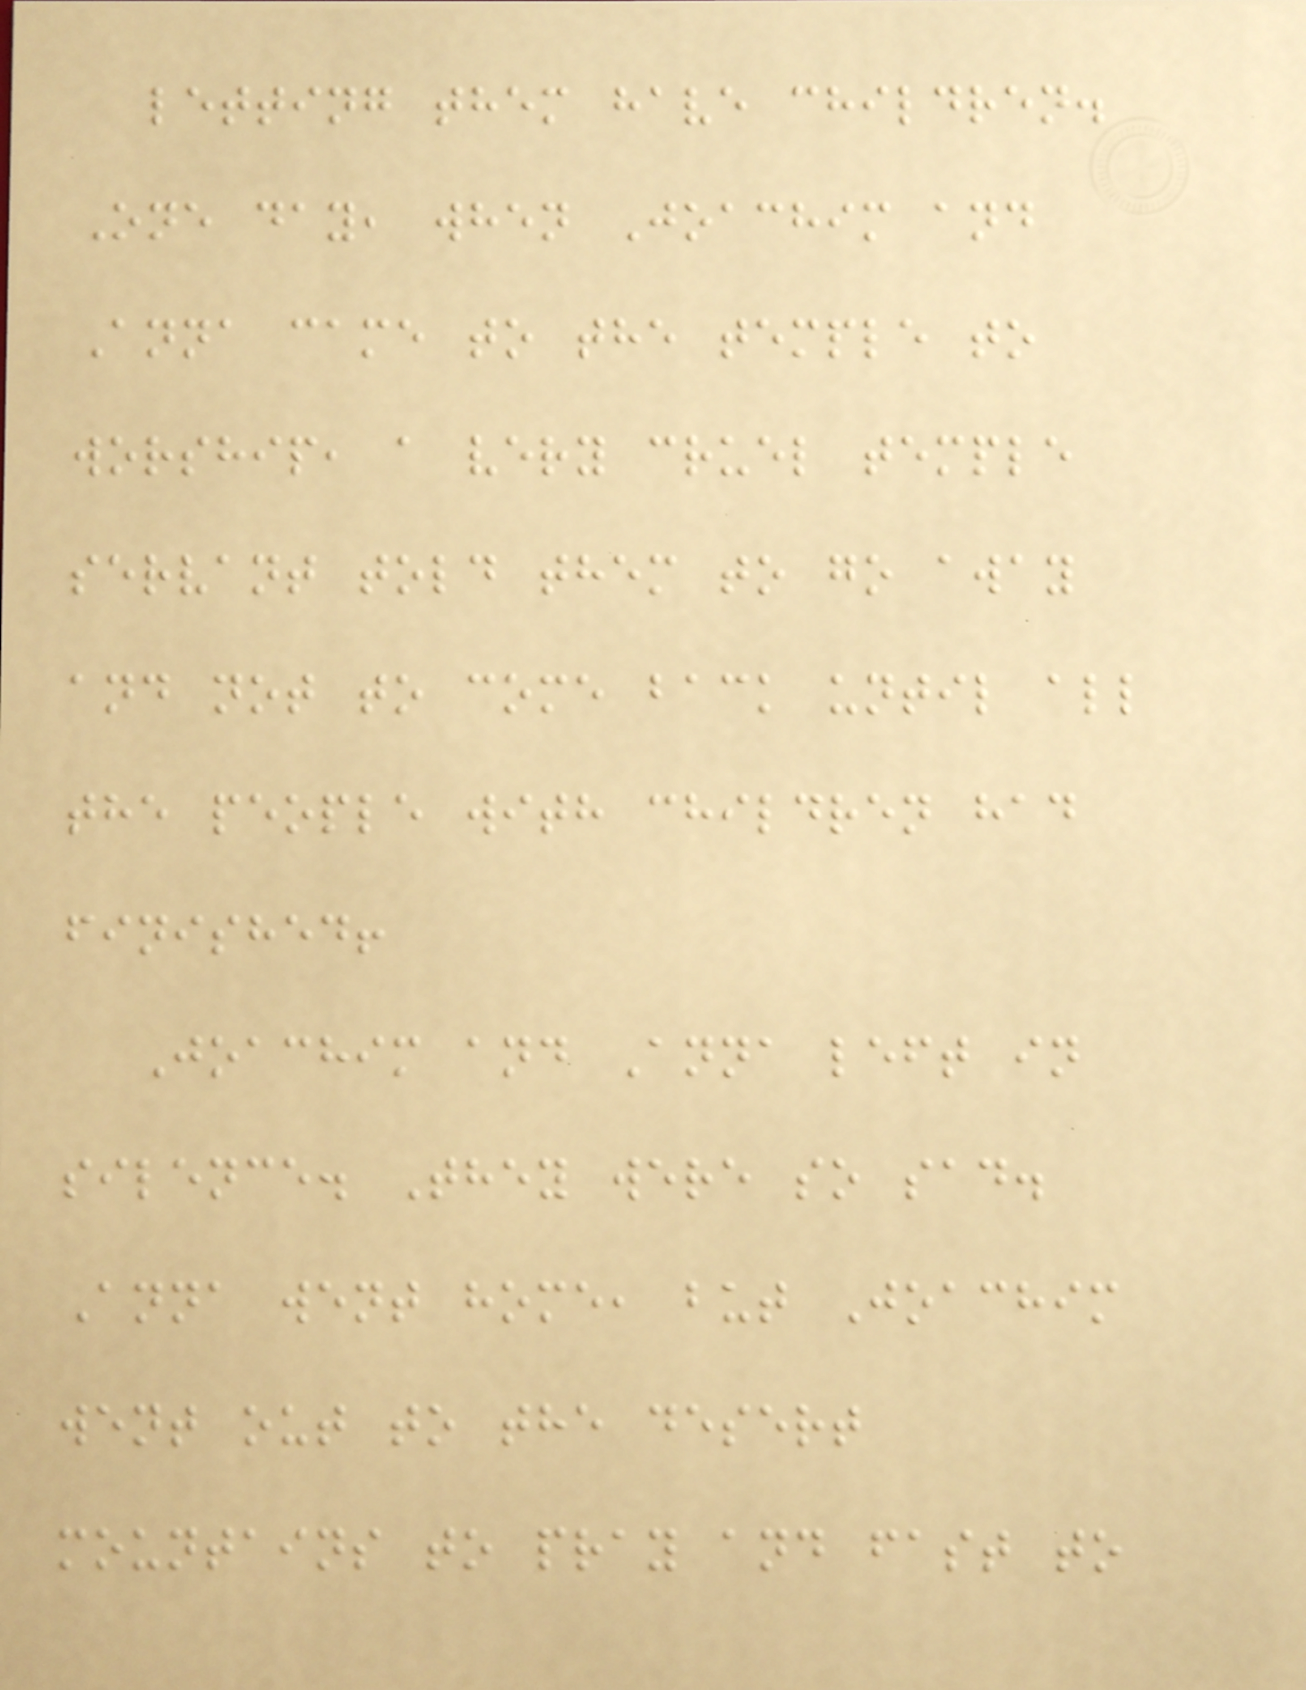letting them have children.
One day, when Joachim and
Anna came to the temple to
worship, a very cruel temple
servant told them to go away
and not to come back until all
the people with children had
finished!
Joachim and Anna left in
silence. They were so sad.
Anna went home, but Joachim
went out to the desert
mountains to pray and fast to
